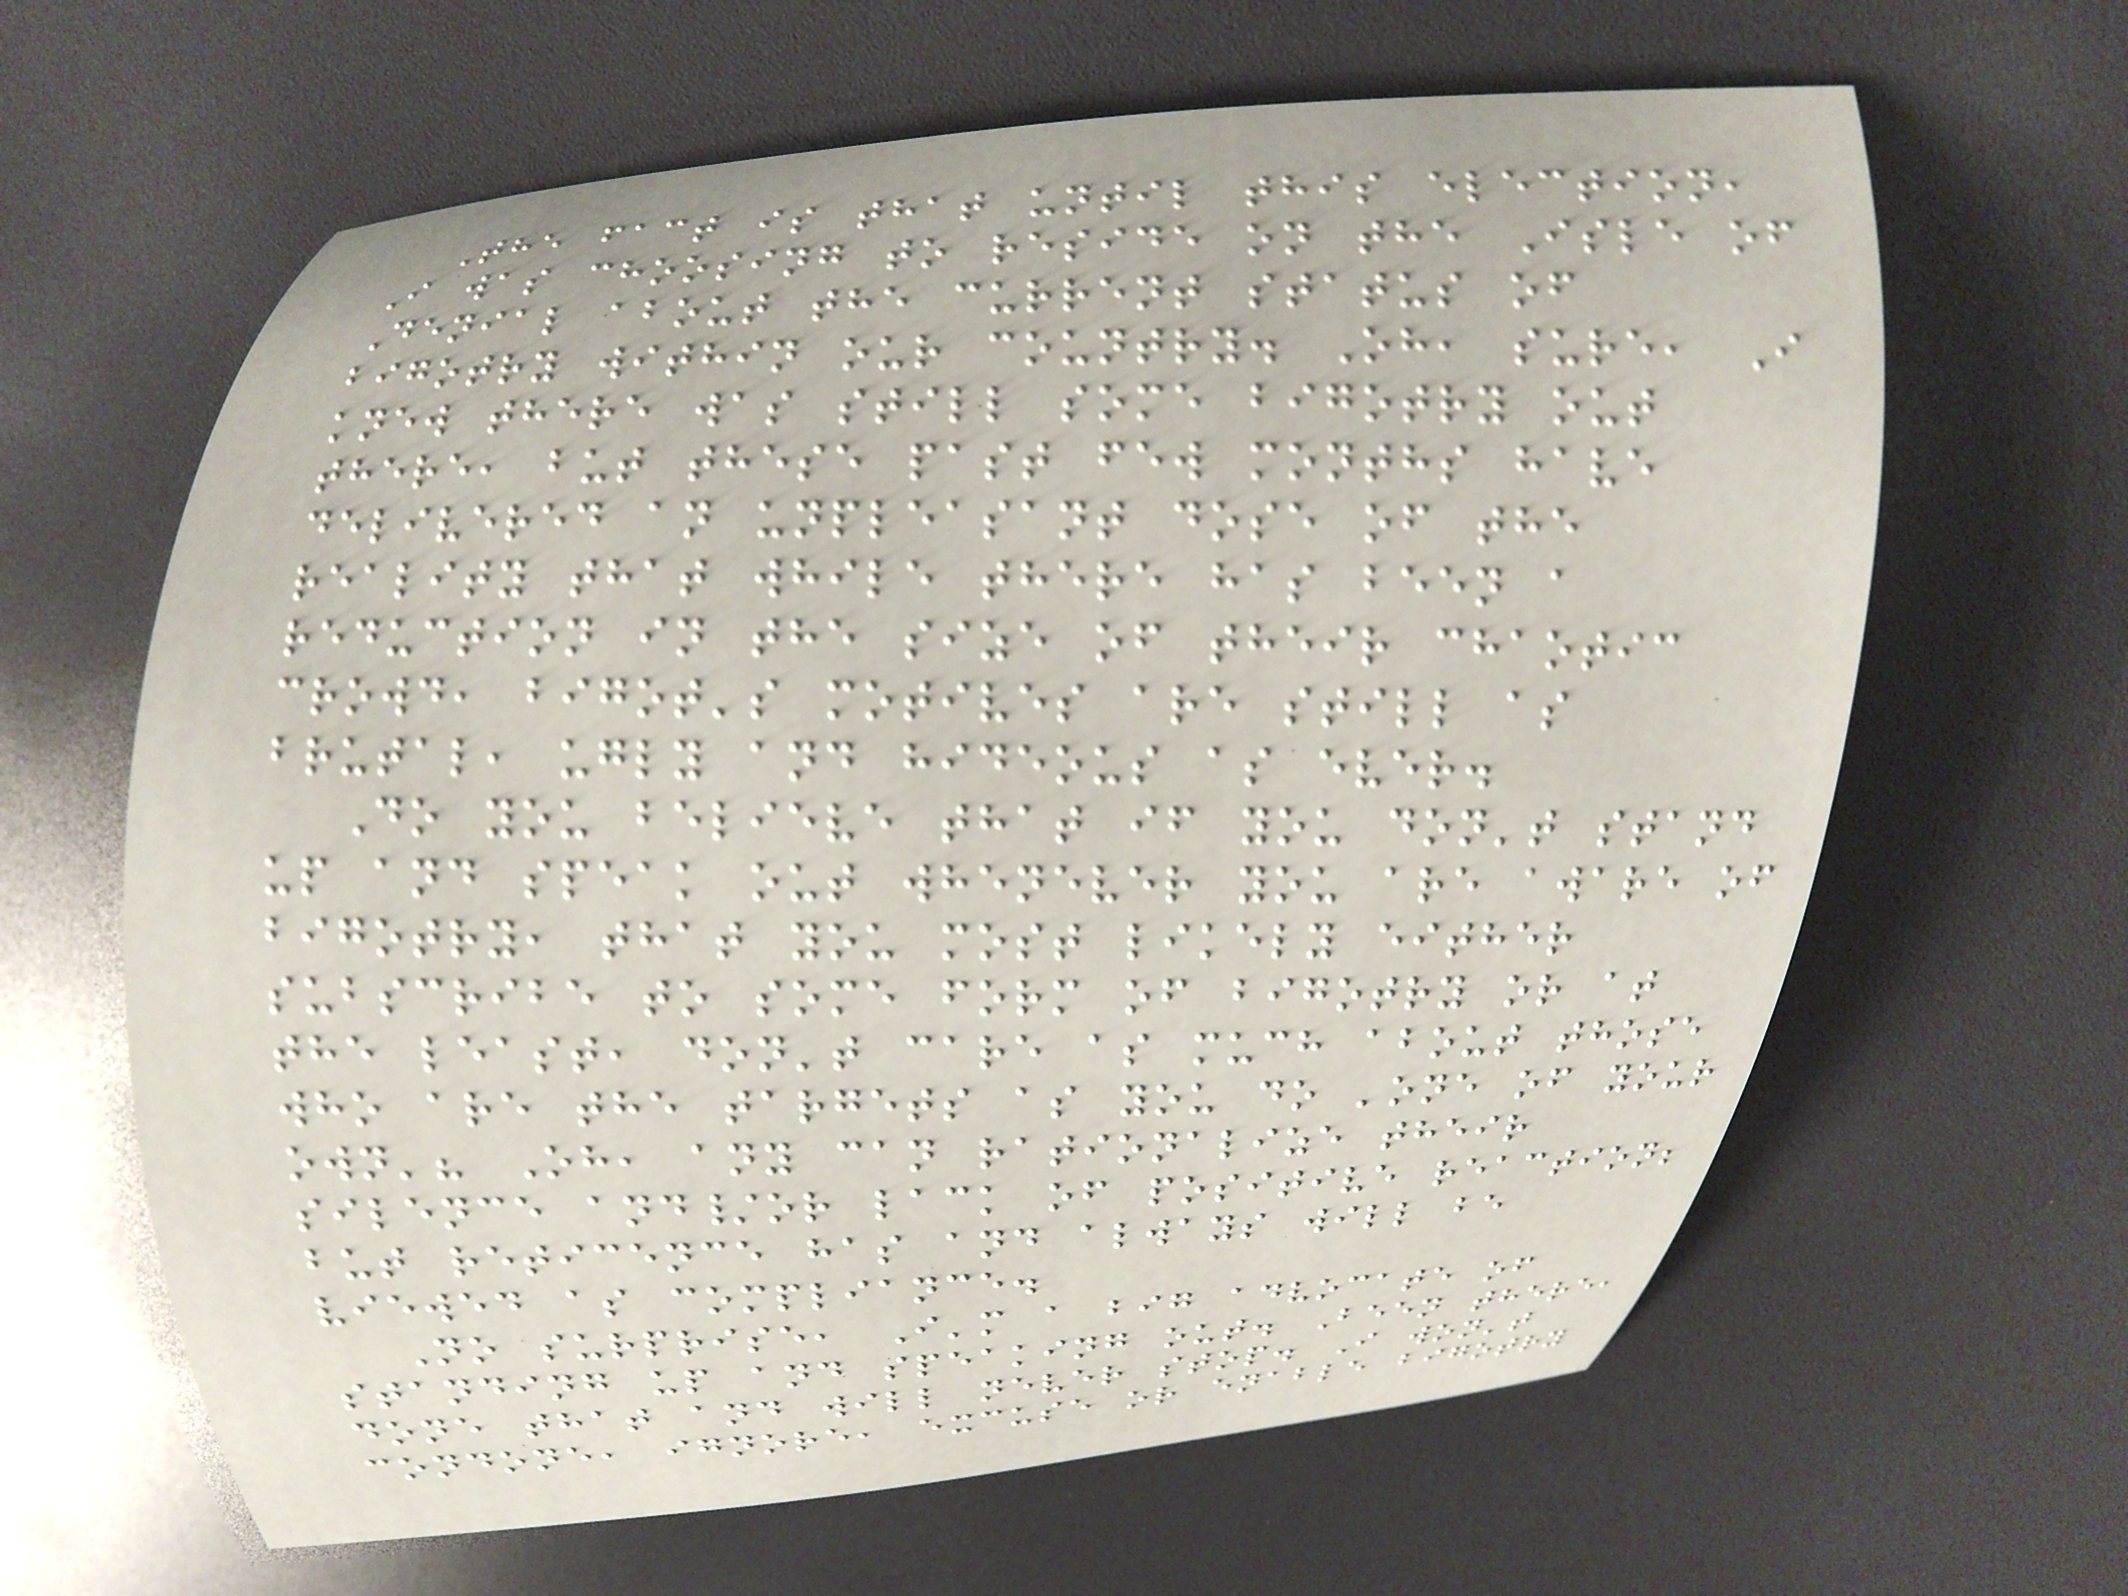The fact is that until this election,
I was choosing to reside on the Isle of
Denial about the current status of
bigotry within our country. Oh, sure, I
knew there was still some bigotry out
there, but these past few months have
delivered an unpleasant dose of the
reality that while there has been a
reduction in the size of their chaotic
crowd, bigot's motives are still as
brutal, ugly and hideous as ever.
Do you believe that if you don't stand
up and speak out whenever you are aware of
bigotry, that you most likely either
subscribe to some form of bigotry or at
the least, don't care as much about those
who are the targets as you do 'one of your
own'? Oh, any can rationalize their
silence and/or lack of positive reaction;
but reticence has and always will be
viewed as compliance.
No surprise, I'm a big advocate of
standing up and speaking out. Been there,
done that and will never stop. I won't
condone, ignore, excuse or enable bigotry
